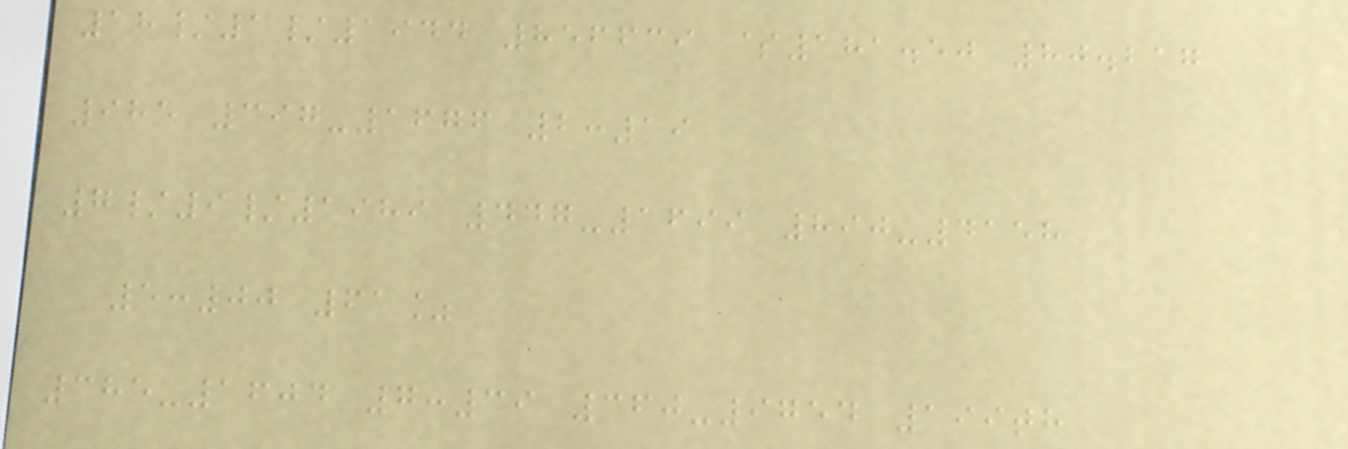18/1/1944 856639 $181.50 80.217
985 397-1676 2:19
7/9/1989 447-1699 890-4158
5:00 61%
385-1604 7:39 360-9754 199th
